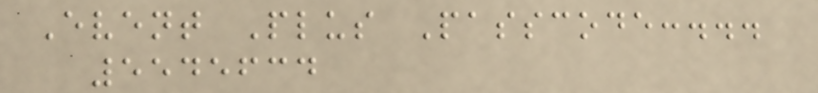Event Plus Passcode:...
5545634
